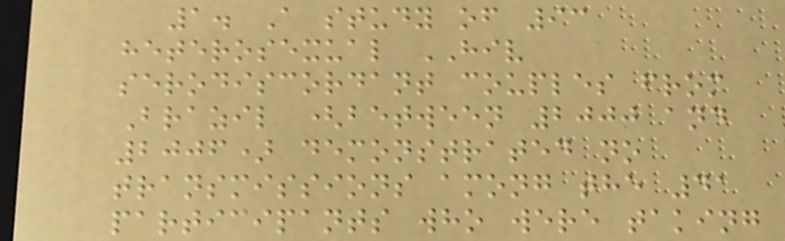1. A study of 93
heterosexual HIV
serodiscordant couples from
Brazil (between 2000 and
2006) demonstrated no
transmissions among the 41
participants who were taking
